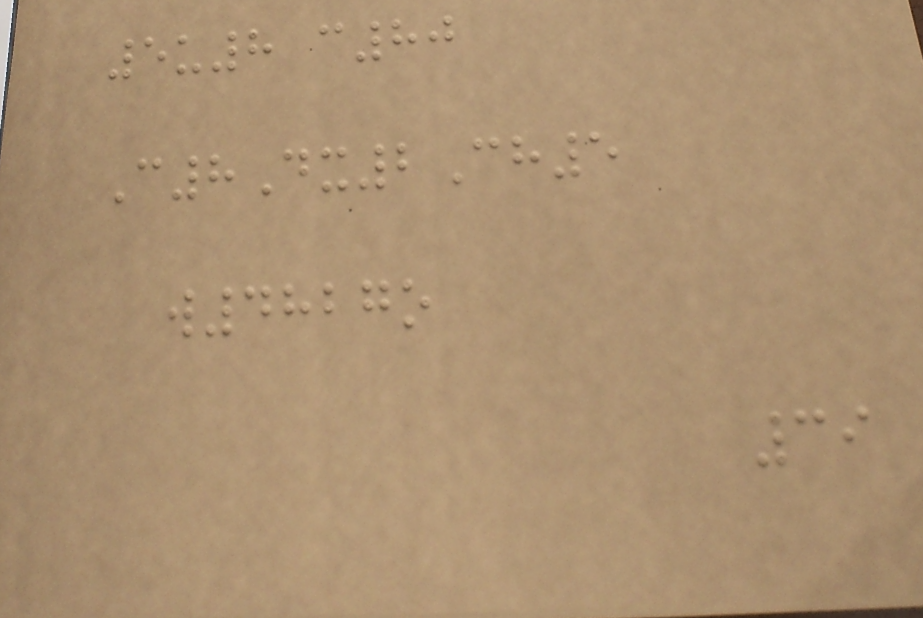5u8 c80
C8Dx2Ch5
w4827o
39
